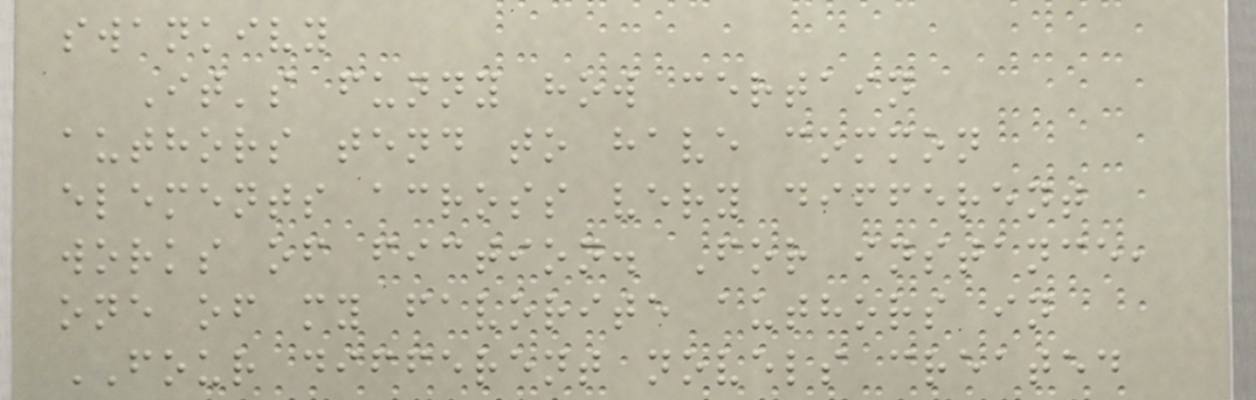swankivy
It's funny how certain
authors tend to have common
elements across very different
works of fiction. For instance,
one of my favorite authors in
FOUR different novels created
